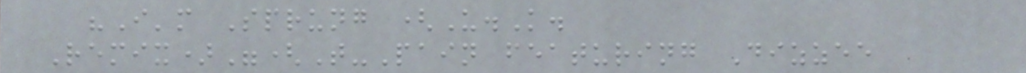"I'm Sprung (U.K.
Remix)"(T-Pain featuring Dizzee
